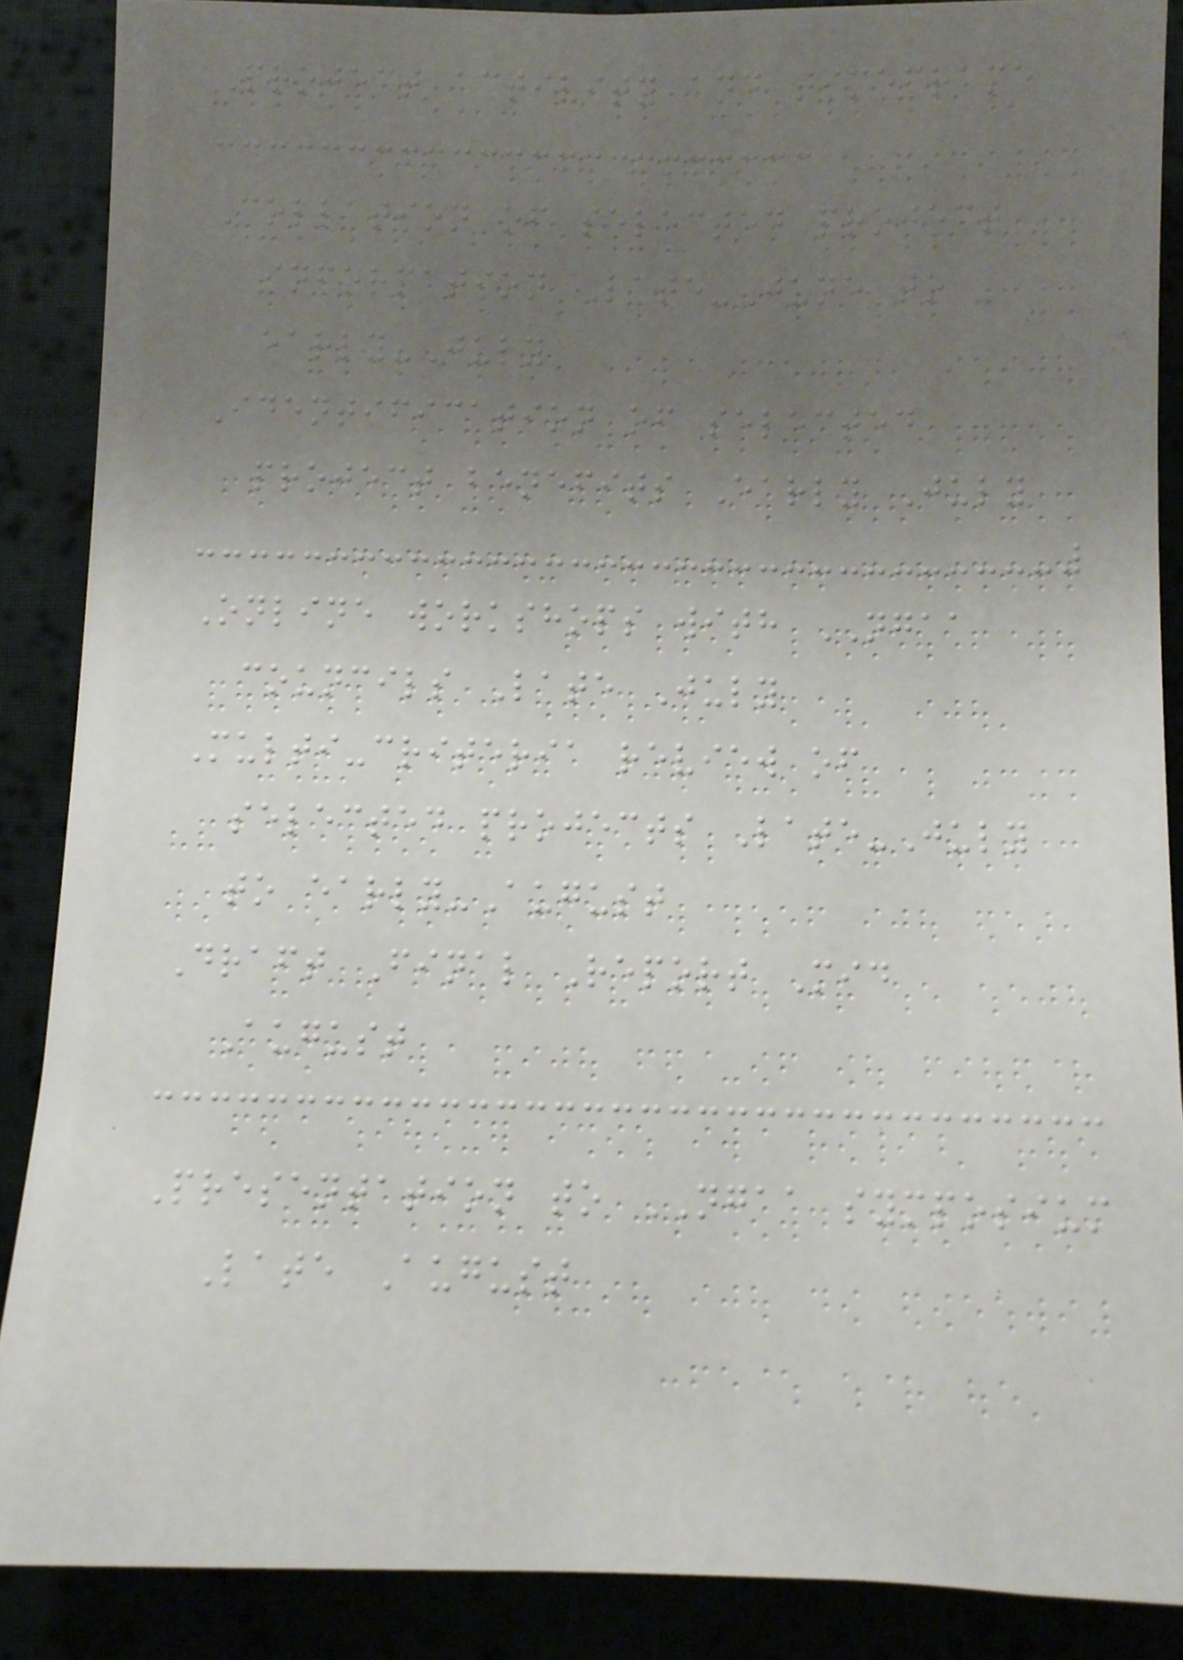Project activity and timeframe
Collation of selected project
information Late-June to
early-July
Identification of selected
project benefits Early July
Online workshops with NGAA
councils Late July
Multi-criteria review of
selected projects Late-July
to early-August
Draft Final Report Mid
August
Presentation to NGAA symposium
Late August
